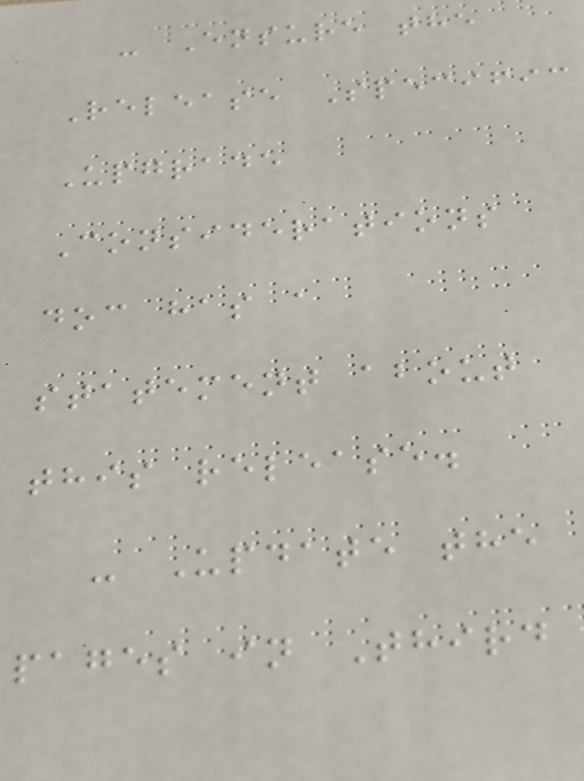- Ensure the
Release Specific
Upgrade
Considerations
doc has a
statement about
this release.
- Update the
pages in Third
